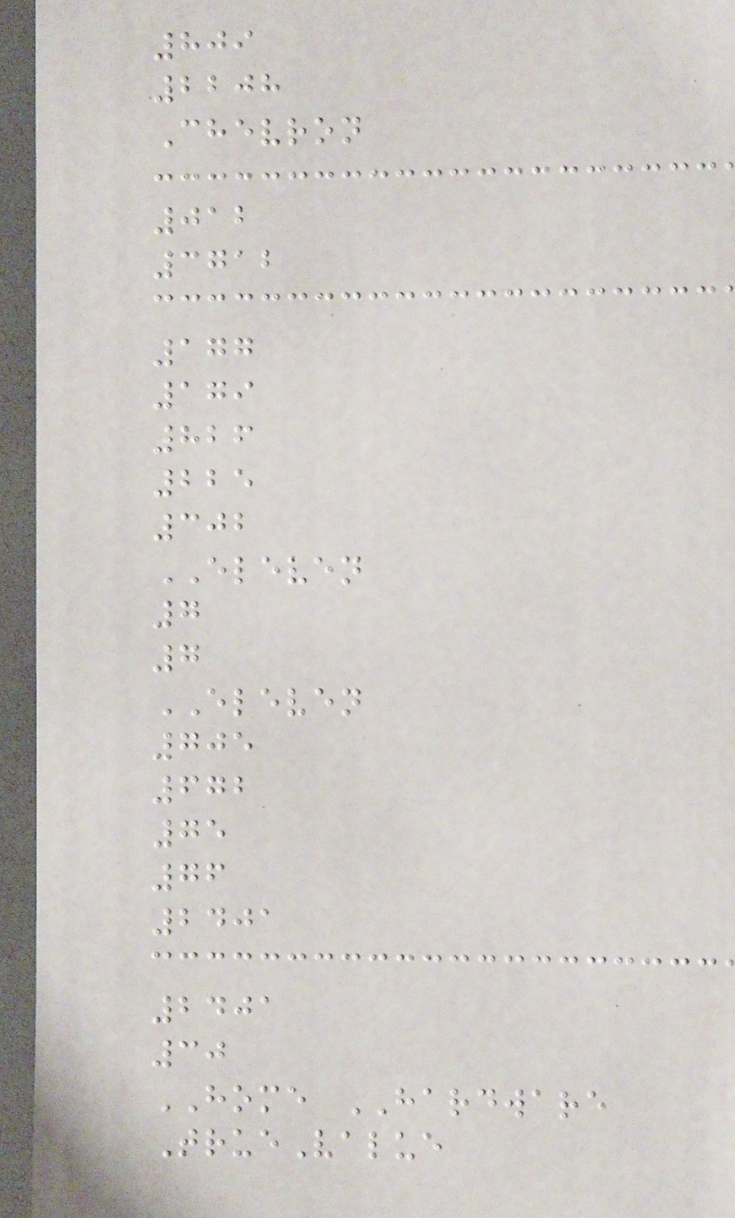809
2208
Chevron
012
3712
177
179
826
225
302
ELEVEN
7
7
ELEVEN
705
672
75
76
2401
2401
30
HOME HARDWARE
TrueValue
